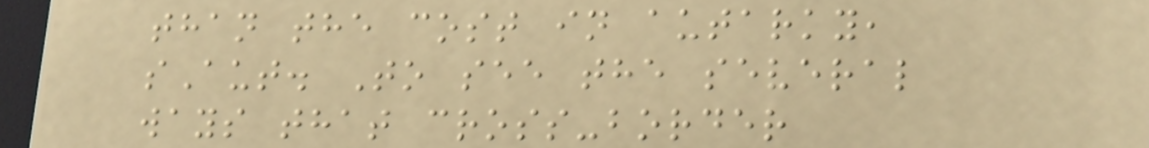than the cost in autarky,
sAut. To see the several
ways that cross-border
